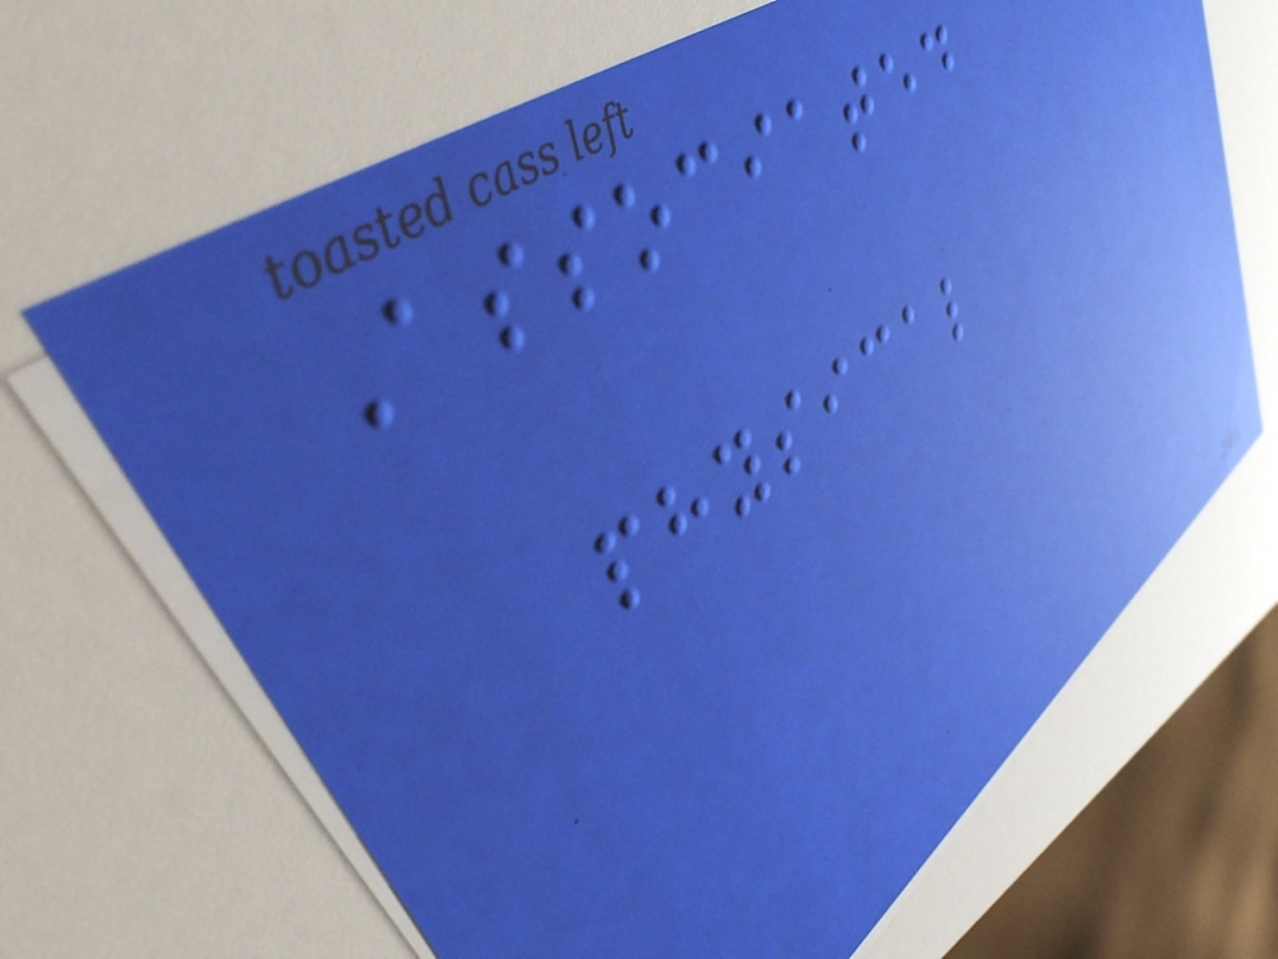Associated
physical
